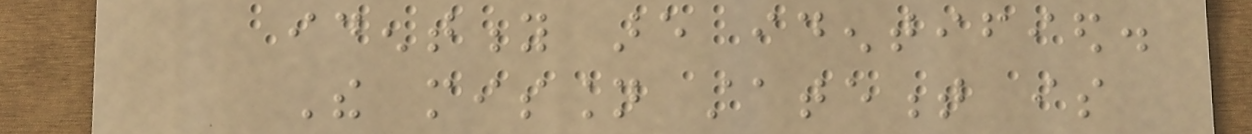identity are identified.
The mission statement is
